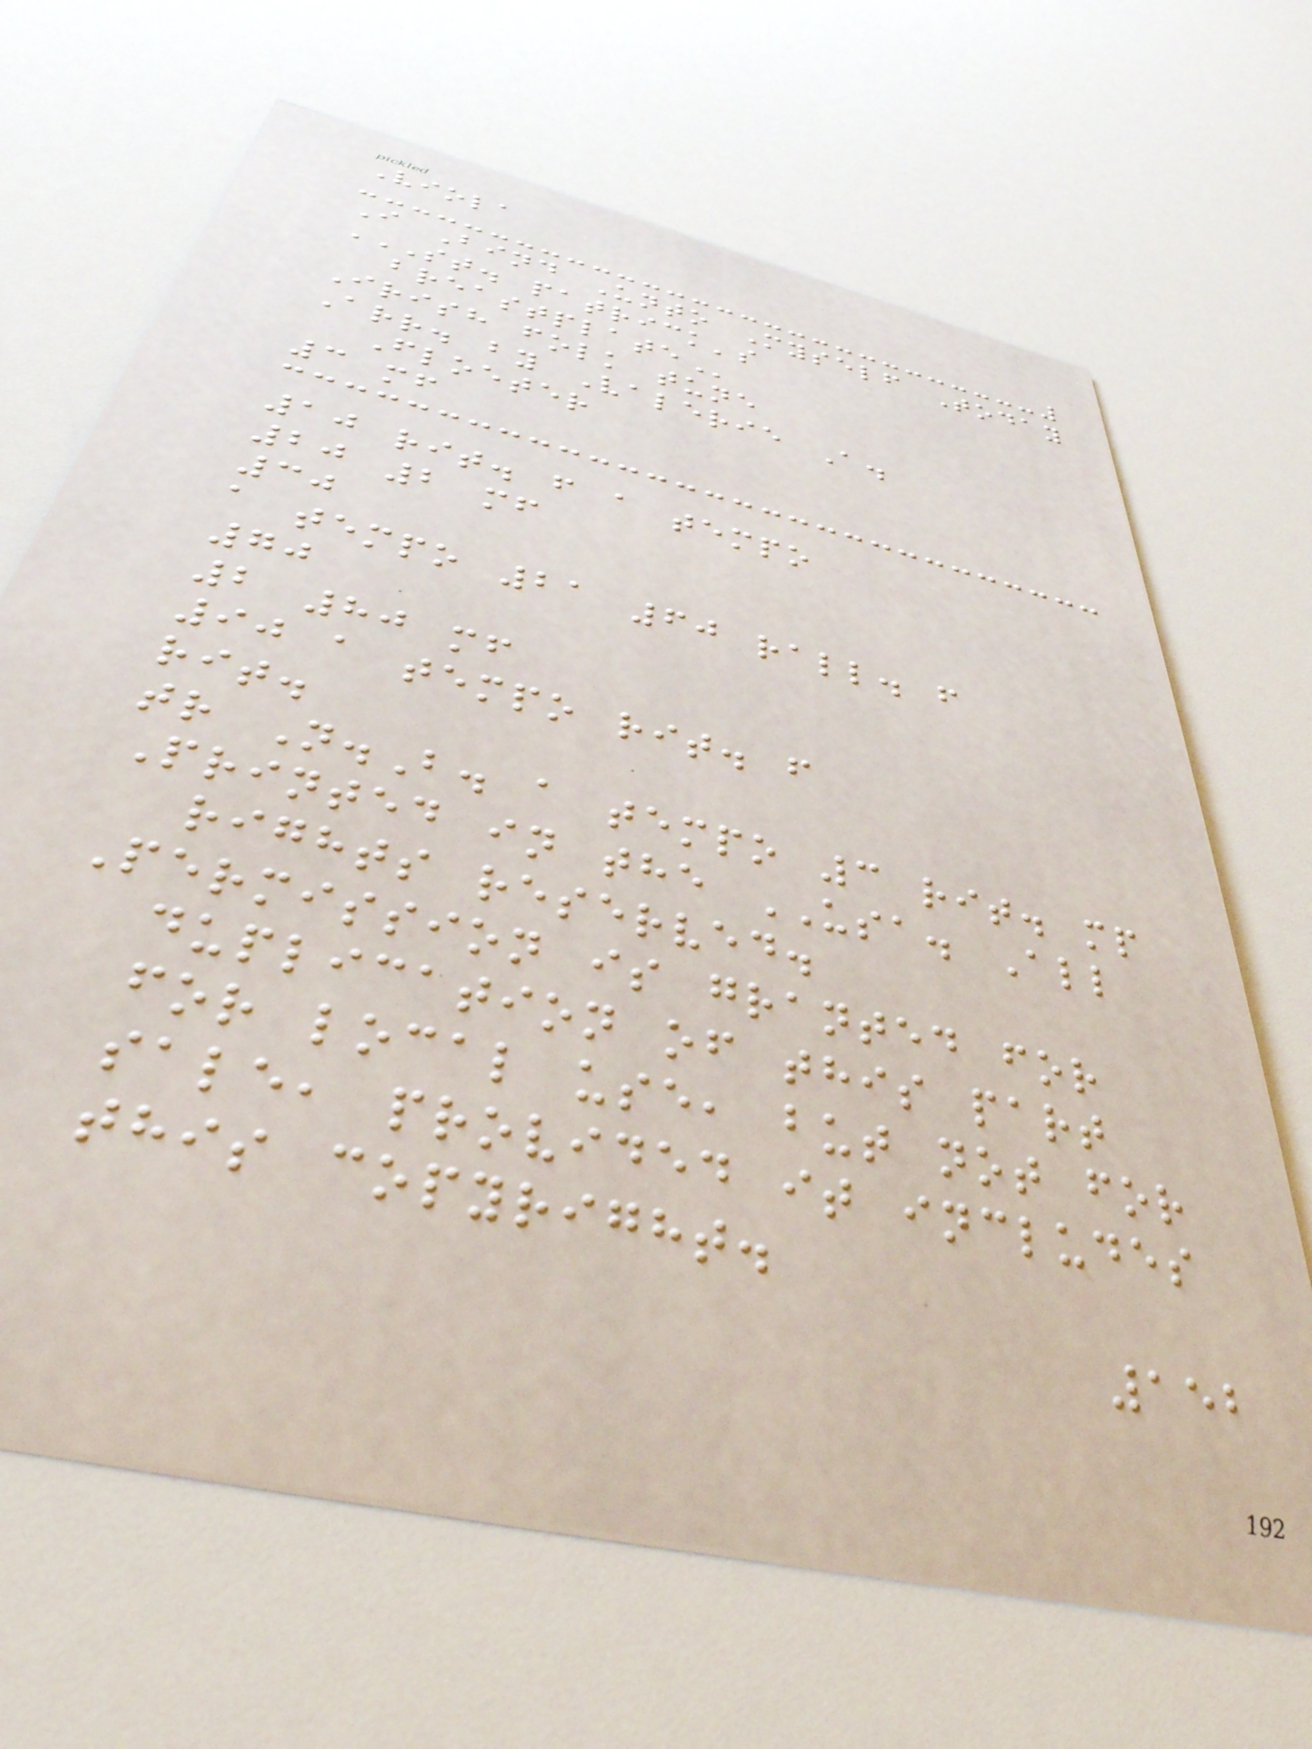Viola
I Bind Unto Myself Today
ST. PATRICK'S
BREASTPLATE
Irish folk tune
Arr. by Valerie A.
Floeter
3 mf
10 rit. f a tempo
20 2 mf
30
a tempo 21 60 rall. f
70
2 80 mf
90 a tempo rit. f
rit.
tr N.B. a tempo 3 rit. mp
Printed in the USA. All
rights reserved.
Permission is granted for
duplication of this part
for local use, but not for
sale, provided it includes
this copyright.
152
